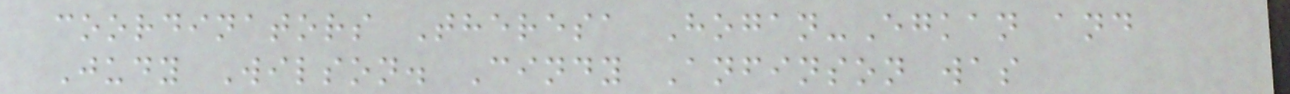coordinators Theresa Hogan-Egkan and
Judy Wilson. Cindy Anfinson was
